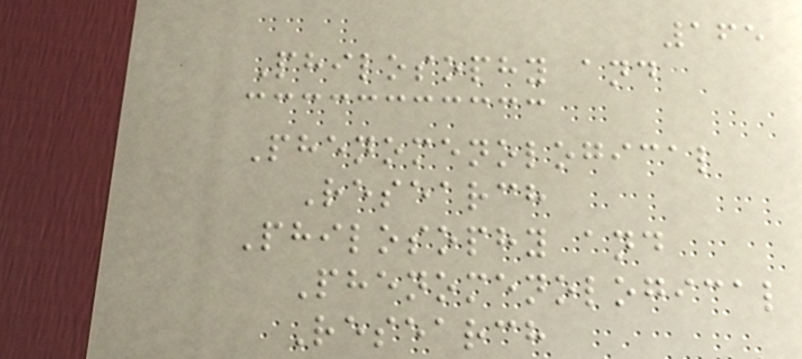165
Philosophy and
Phenomenological
Research
Philosophy and
Phenomenological
Research
